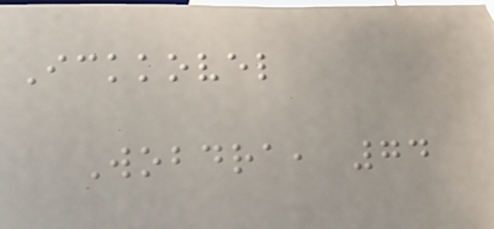Ickkovel
Wobdra, 74
